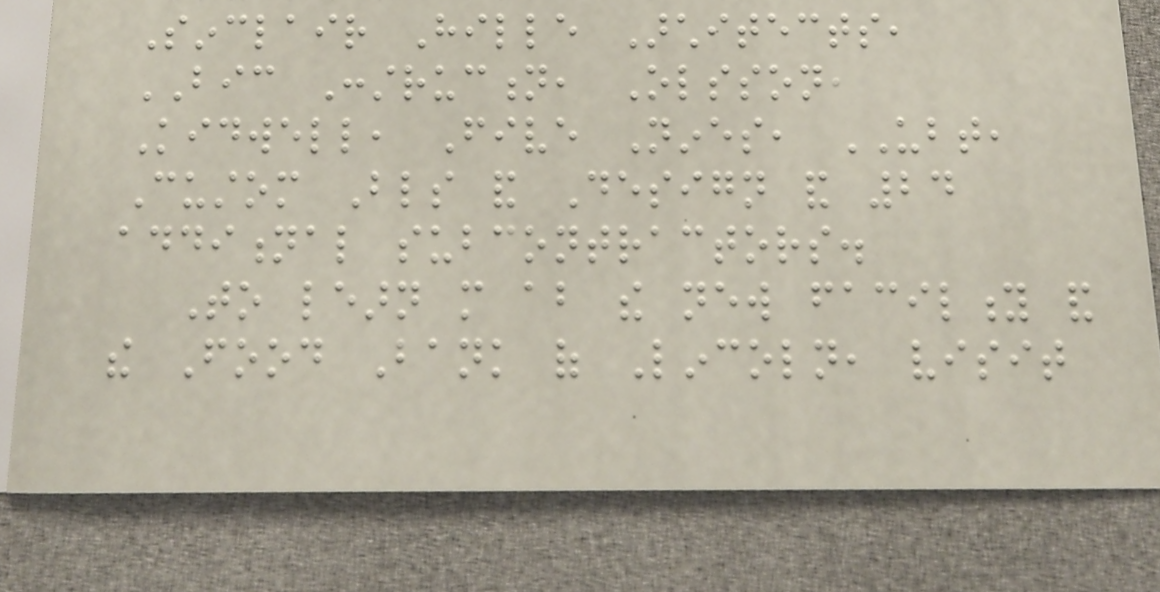Sinclair Hille Architects,
BIC Construction, Olsson,
Kidwell, Five Nines, UBT,
Custom Blinds and Design and 24
additional subcontractors.
To learn more about the new facility and
the Food Bank of Lincoln, visit
